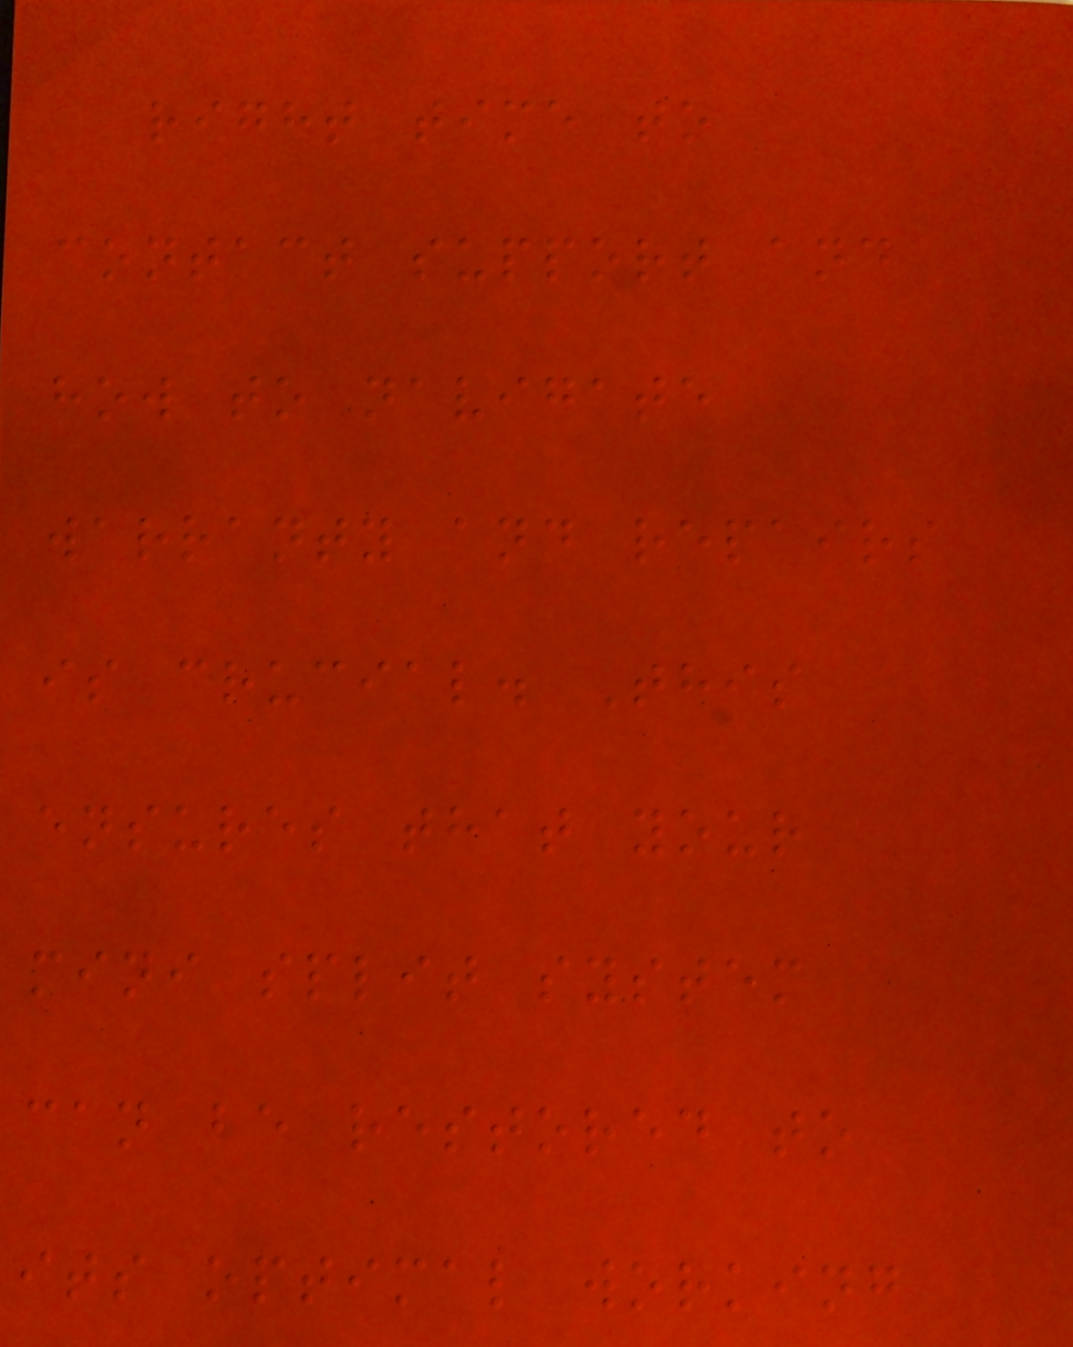right time to
contact support and
how to navigate
warranty and repairs
is crucial. This
ensures that your
mini split system
can be restored to
its optimal working
